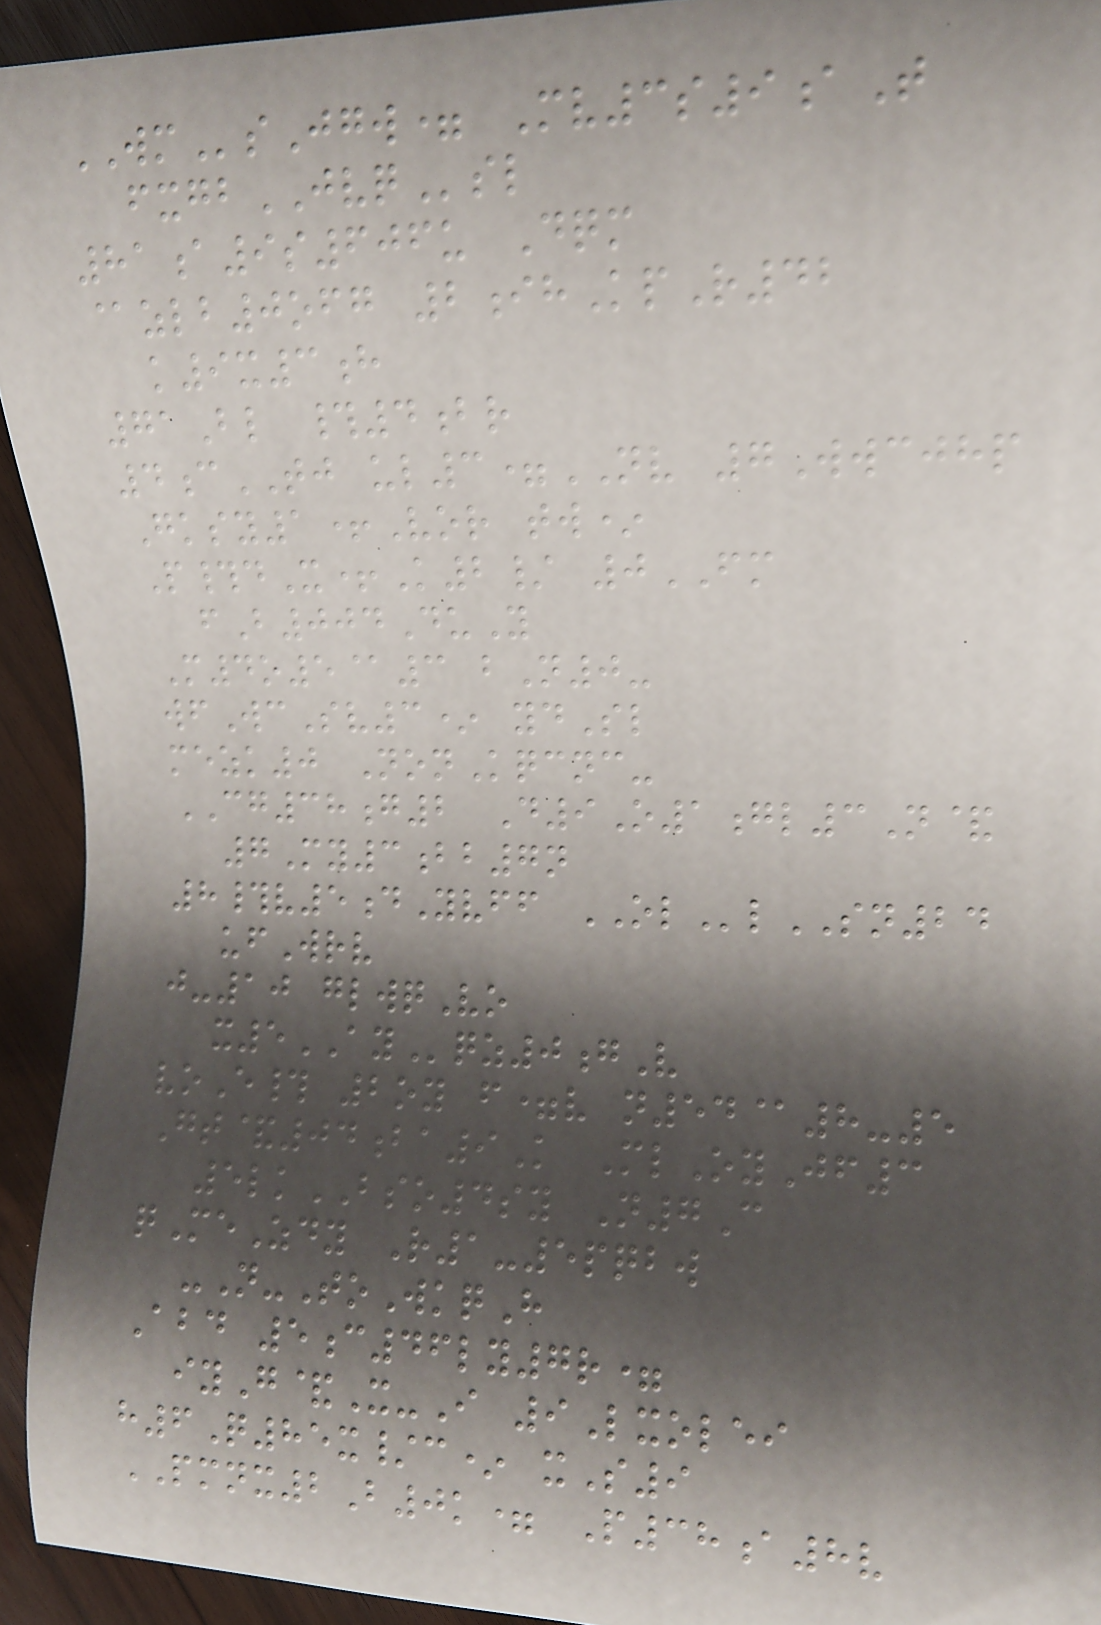WMsJgw= Mv3s9aT
fxgbJVQsl
81a9s606u Dqm
@zlb0ofg 2ihKpR42
k9x3h
71Bl #4br
4cTJ ul3=NV 7Wwcjhp
Gksy1+Vor tw*
P#dX+K2/ 0FM
fB004DuY
M4o5@3 bN0-
wfWcSv3* ydSl
mezk0 NonKqcnc-
CG38g2 D9O1gl3N&
7My3bb7n
8#v5dYvff OLlSN24
ufWrv
j-10 glwqVo
x5AYqz0gV
voE# 2oy f=v n54@8-5
Gt&04ba9K MlOyJf3
5lkBSO4sy N7C
qMeZdy R1-5pqbw
-N-ToWkqH
Abd 5c46ly7r=
iyG&X-I 9Lxolei
h6Q85x/c* xS9
PMNX2B0k= P38a8v
